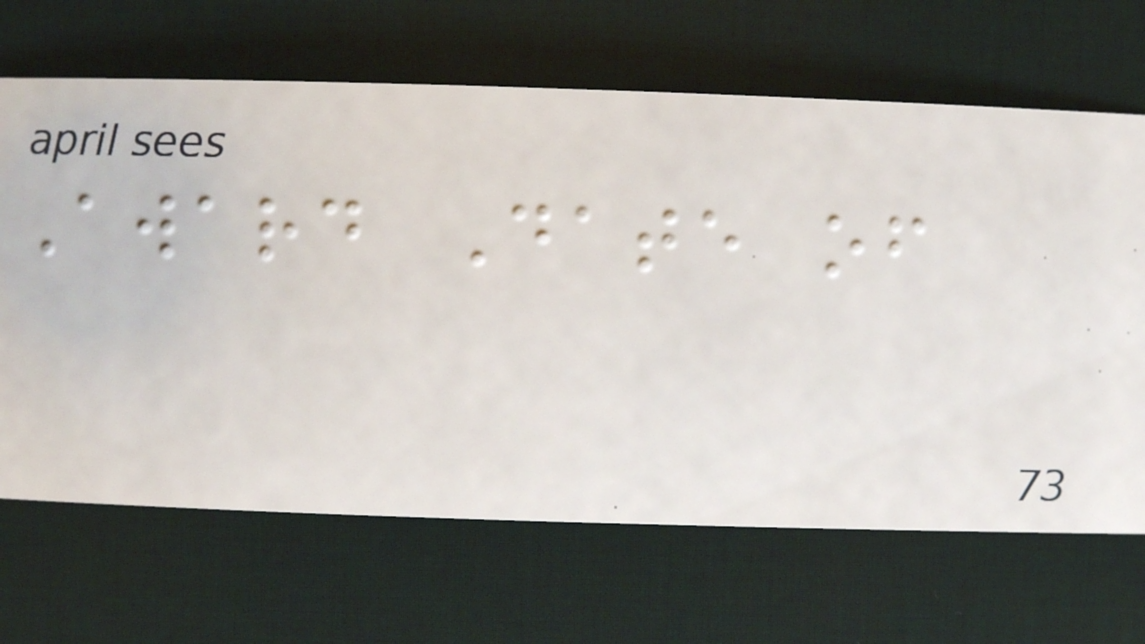Award Date of
